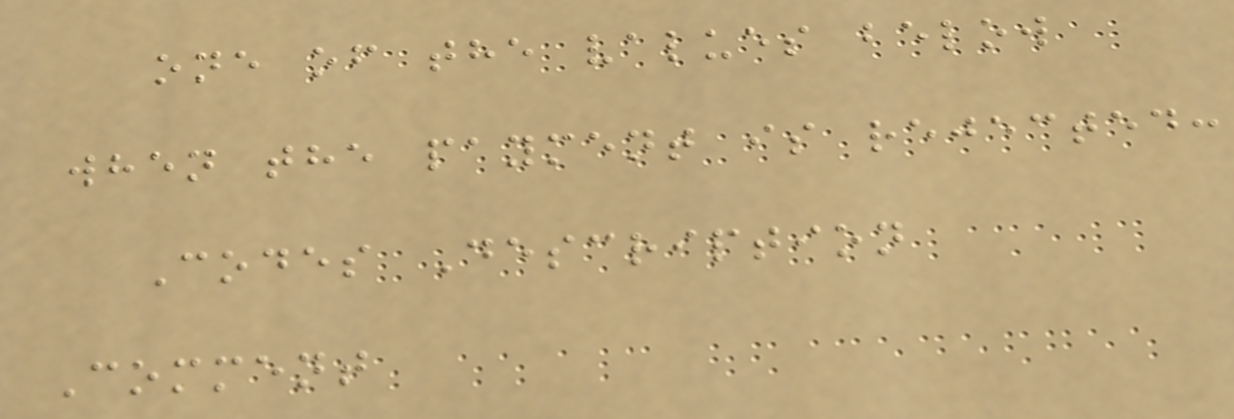one of the values below
when the payment is rejected:
Codes Description
Comment
